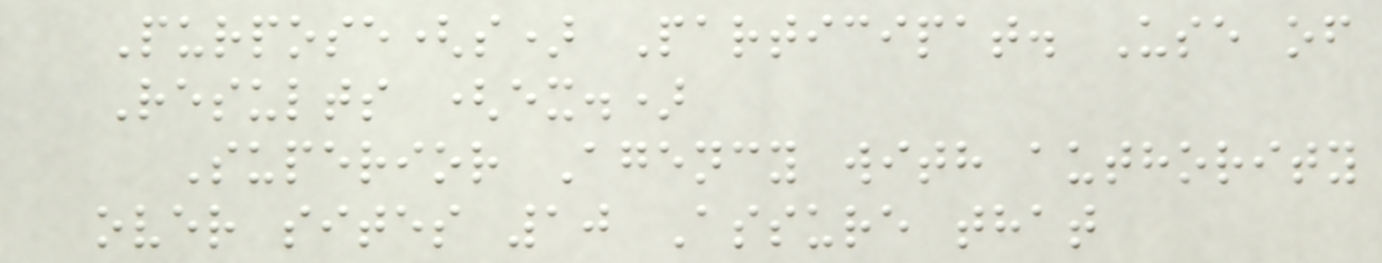Purpose(s) Participat. Use of
Results (ex.)
Superior Agency with authority
over sites 10 Assure that
